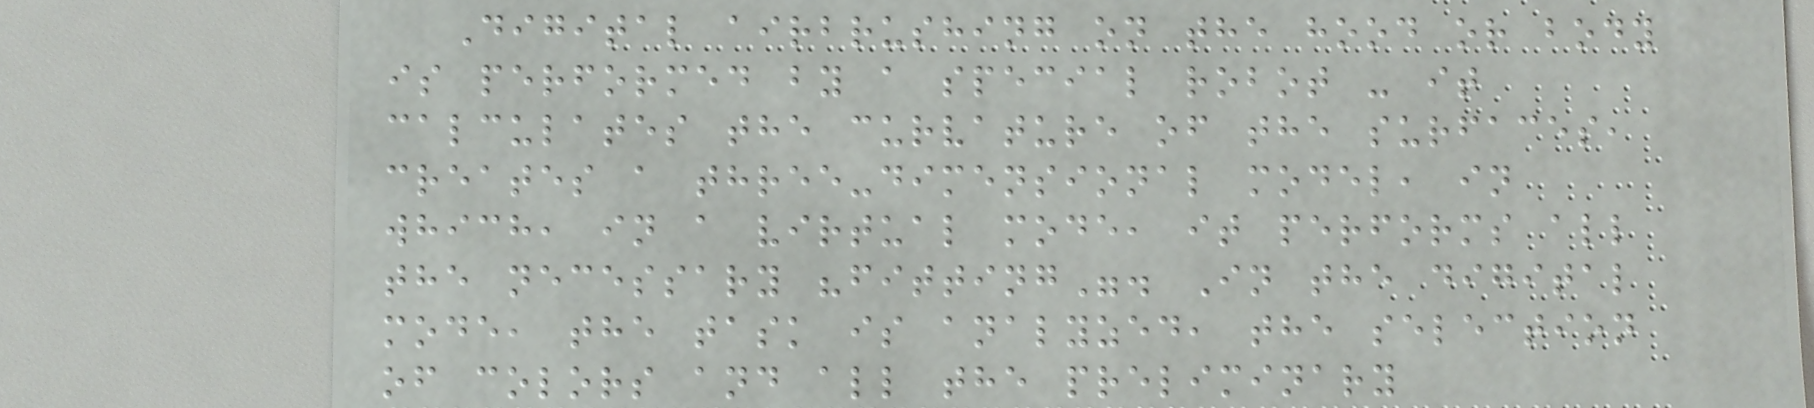Digital airbrushing on the hood or body
is performed by a special robot - it
calculates the curvature of the surfaces,
creates a three-dimensional model, in
which, in a virtual mode, it performs all
the necessary "fitting". In the digital
mode, the task is analyzed, the selection
of colors and all the preliminary
